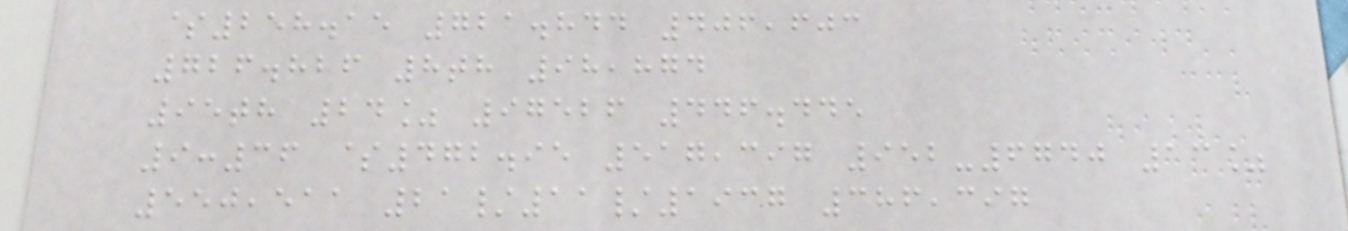$258.15 721.844 406,603
726.826 8th 98,874
95th 24% 97526 446.445
9:36 $472.95 517,397 952-6740 13%
550,511 21/11/1937 386,397
